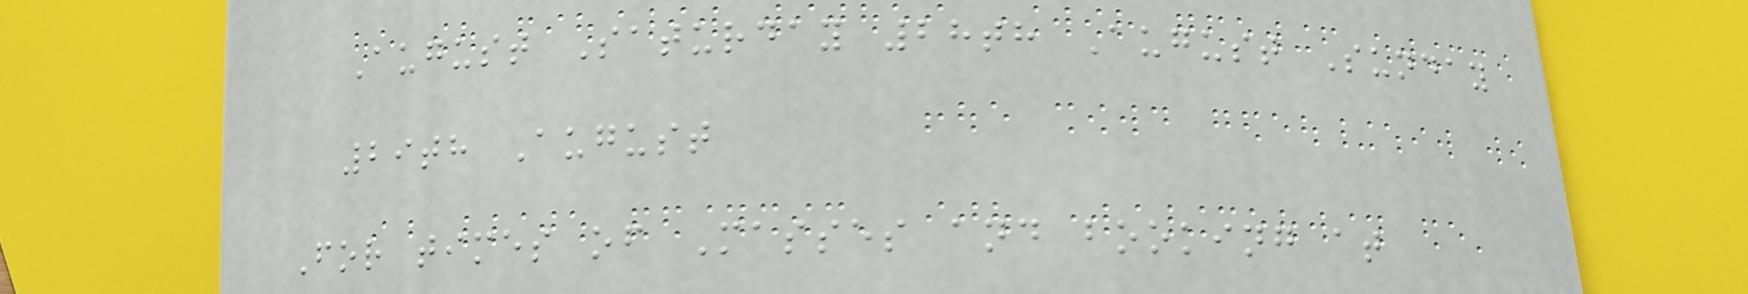August Saturday 28th August Sunday
29th August
For times of Masses and booking at
